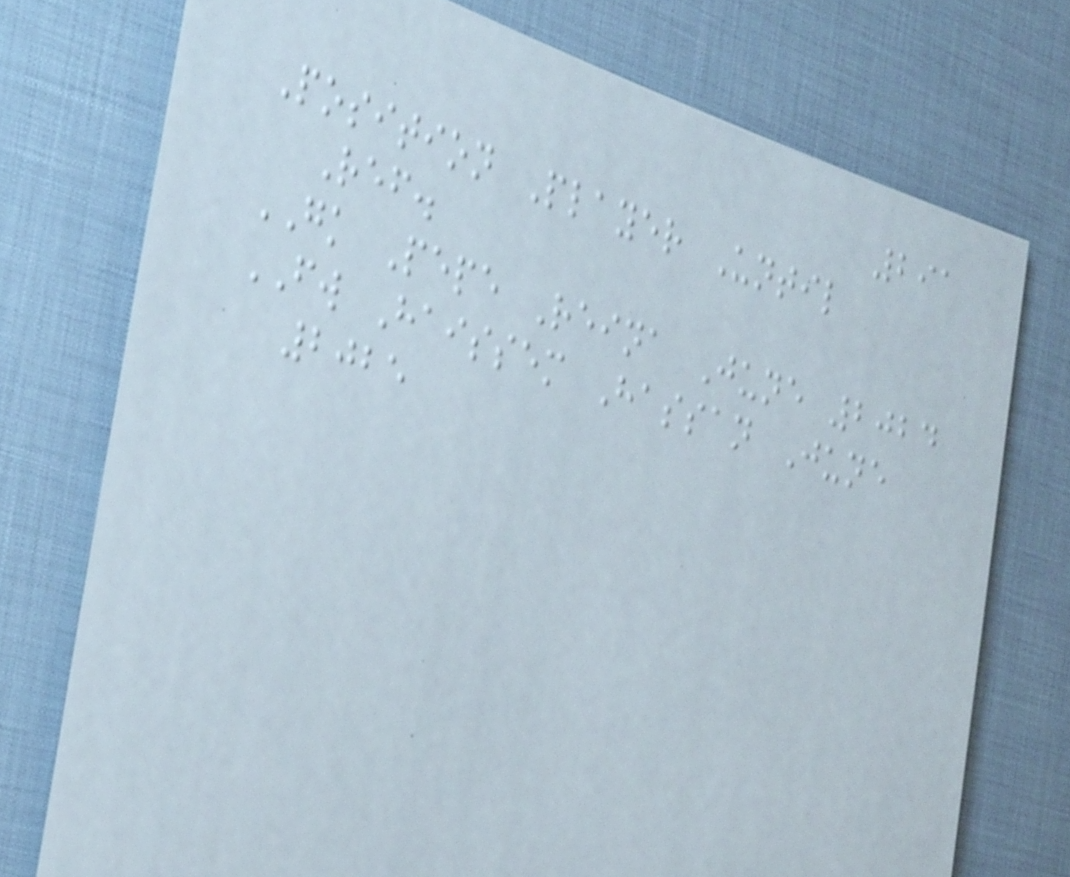291
Position Player Until
Ref.
GK Pepe Reina June 2024
FW Haissem Hassan June
2025
